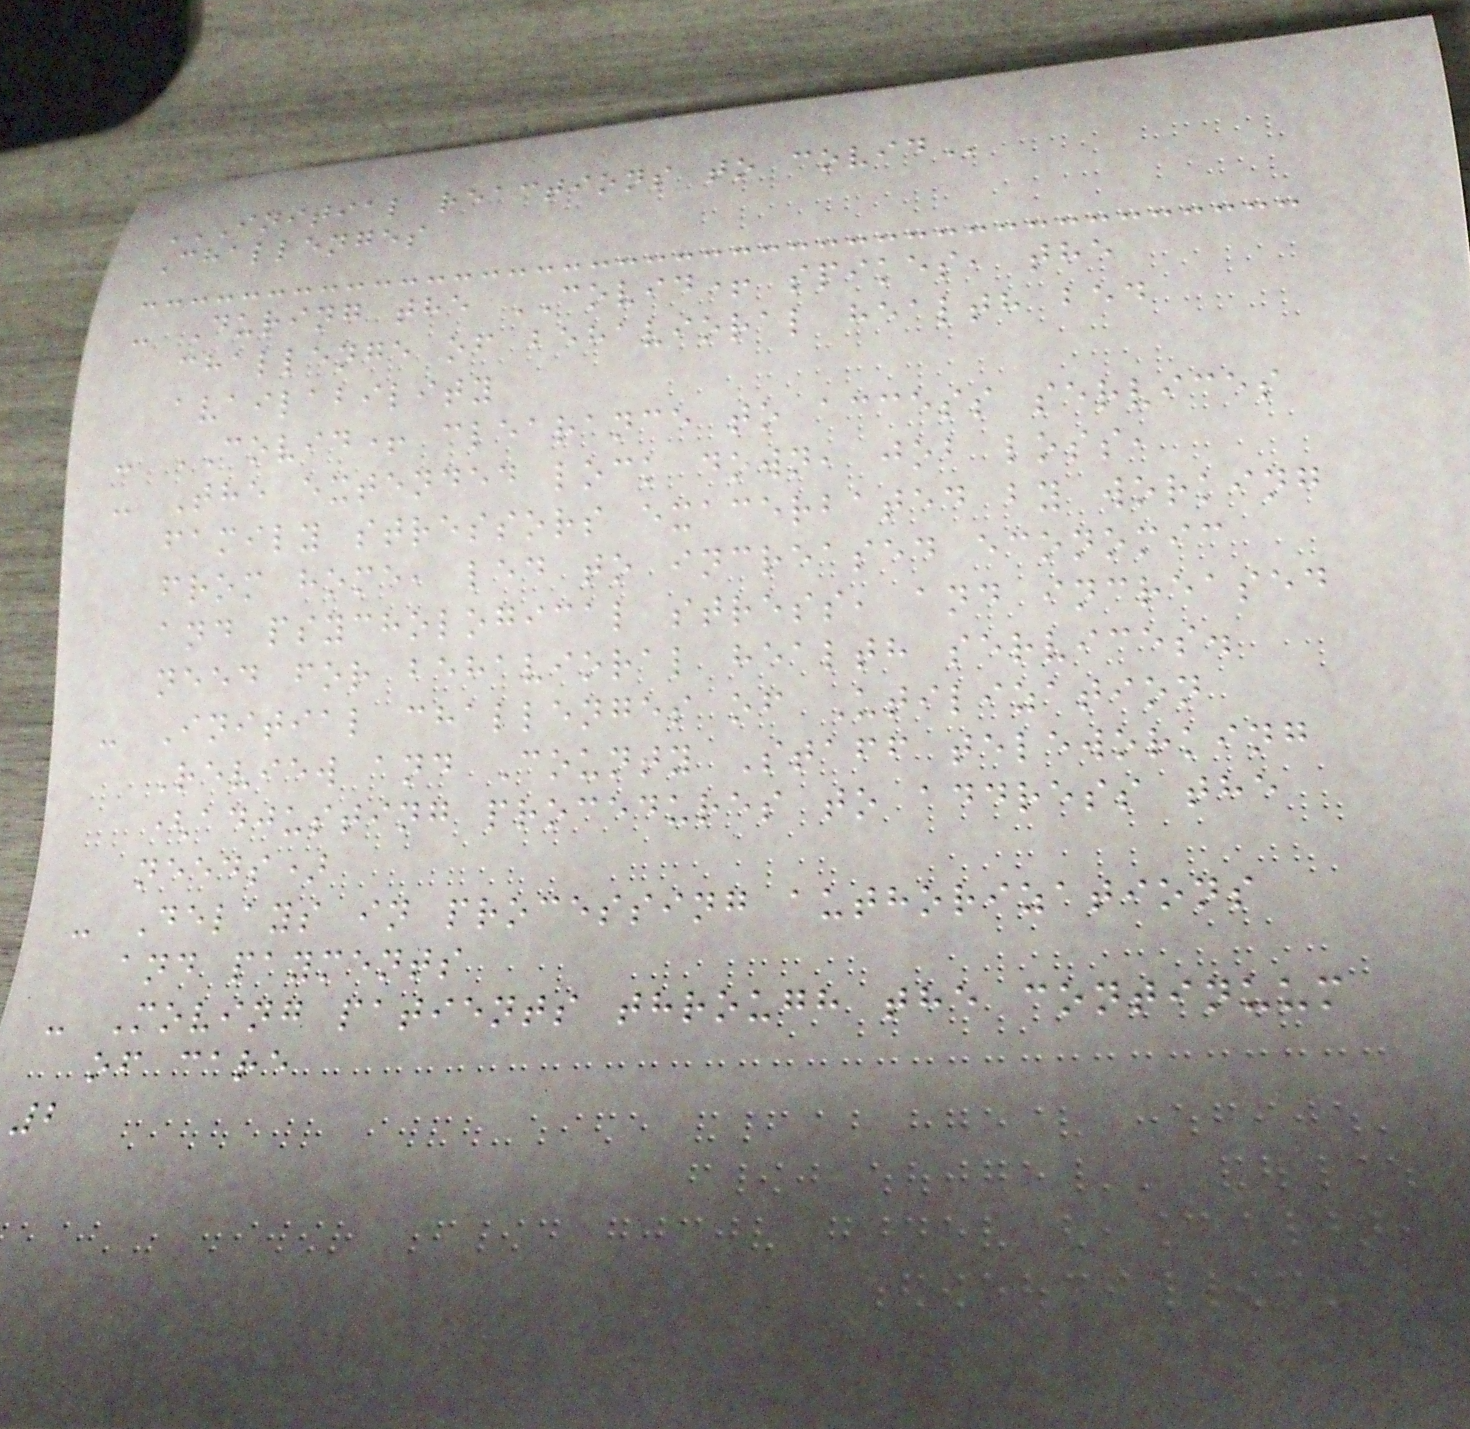INITIAL REACTIONS TO COVID
Challenges
- During the COVID+ spikes, the
challenge of behavioral health bed
availability
- COVID+ clearance to access services
- The extended lock down, job loss,
family stressors exacerbated by working
from home, led to increased economic
and psychological stress, and increased
need for behavioral health services.
- Initial challenges of Utilization
Review and County Staff teleworking
(adjusting procedures to address the
needs)
- Delays in processing authorizations
and payments
- Moving patients through the continuum
of care
2
